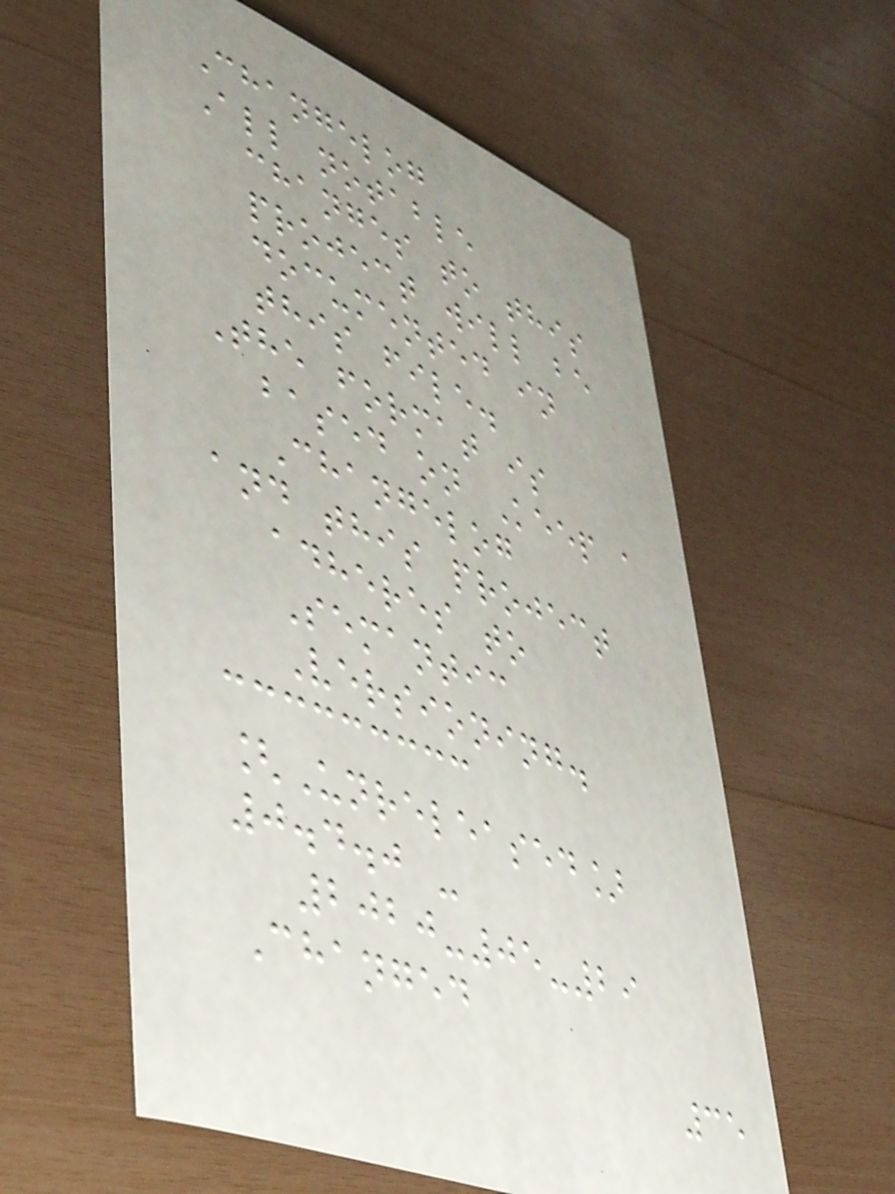Changelog
All notable
changes to this
project will be
documented in
this file.
The format is
based on Keep a
Changelog
and this project
adheres to
Semantic
Versioning.
[Unreleased]
0.4.0 -
2020-05-29
Changed
35
